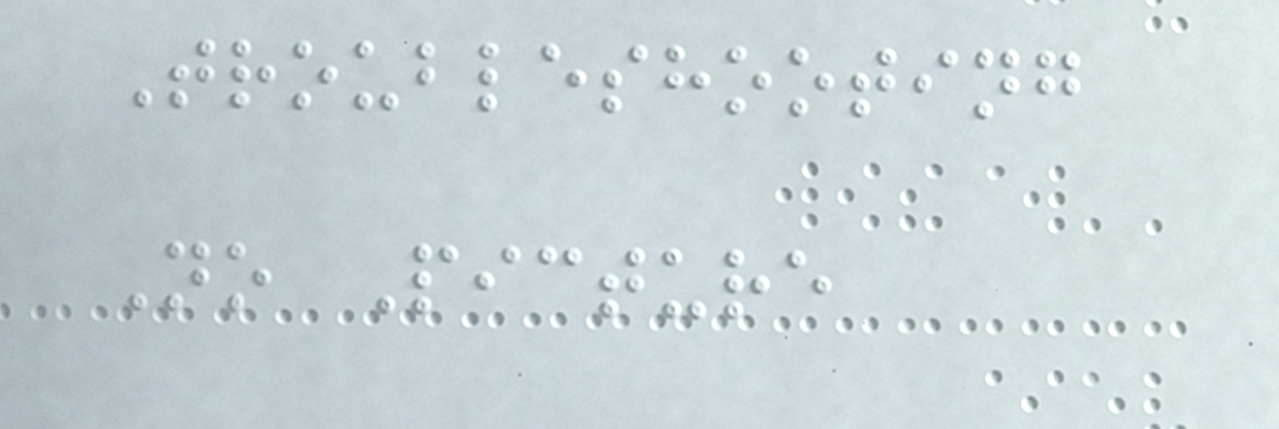Troubleshooting
No Picture
